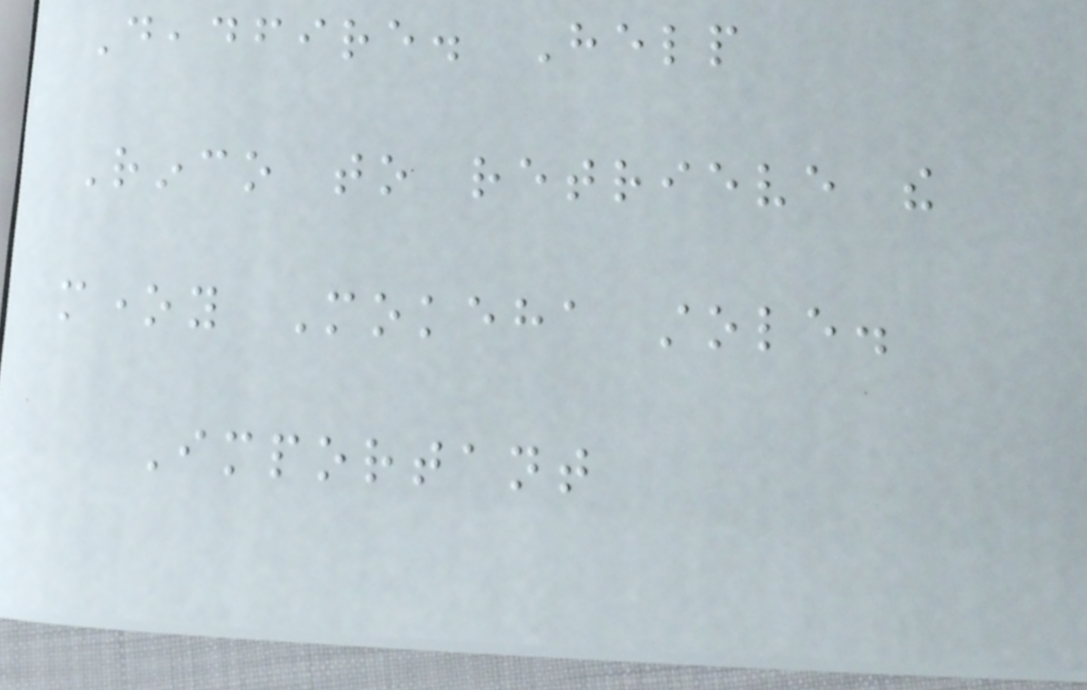Deadfire. Help
Rinco to retrieve the
money Mokeha stole.
Important
